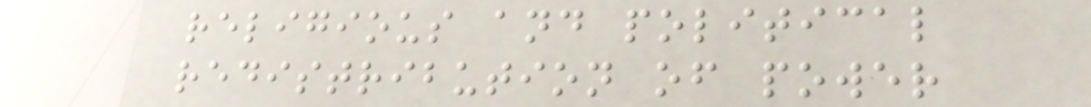religious and political
redistribution of power
